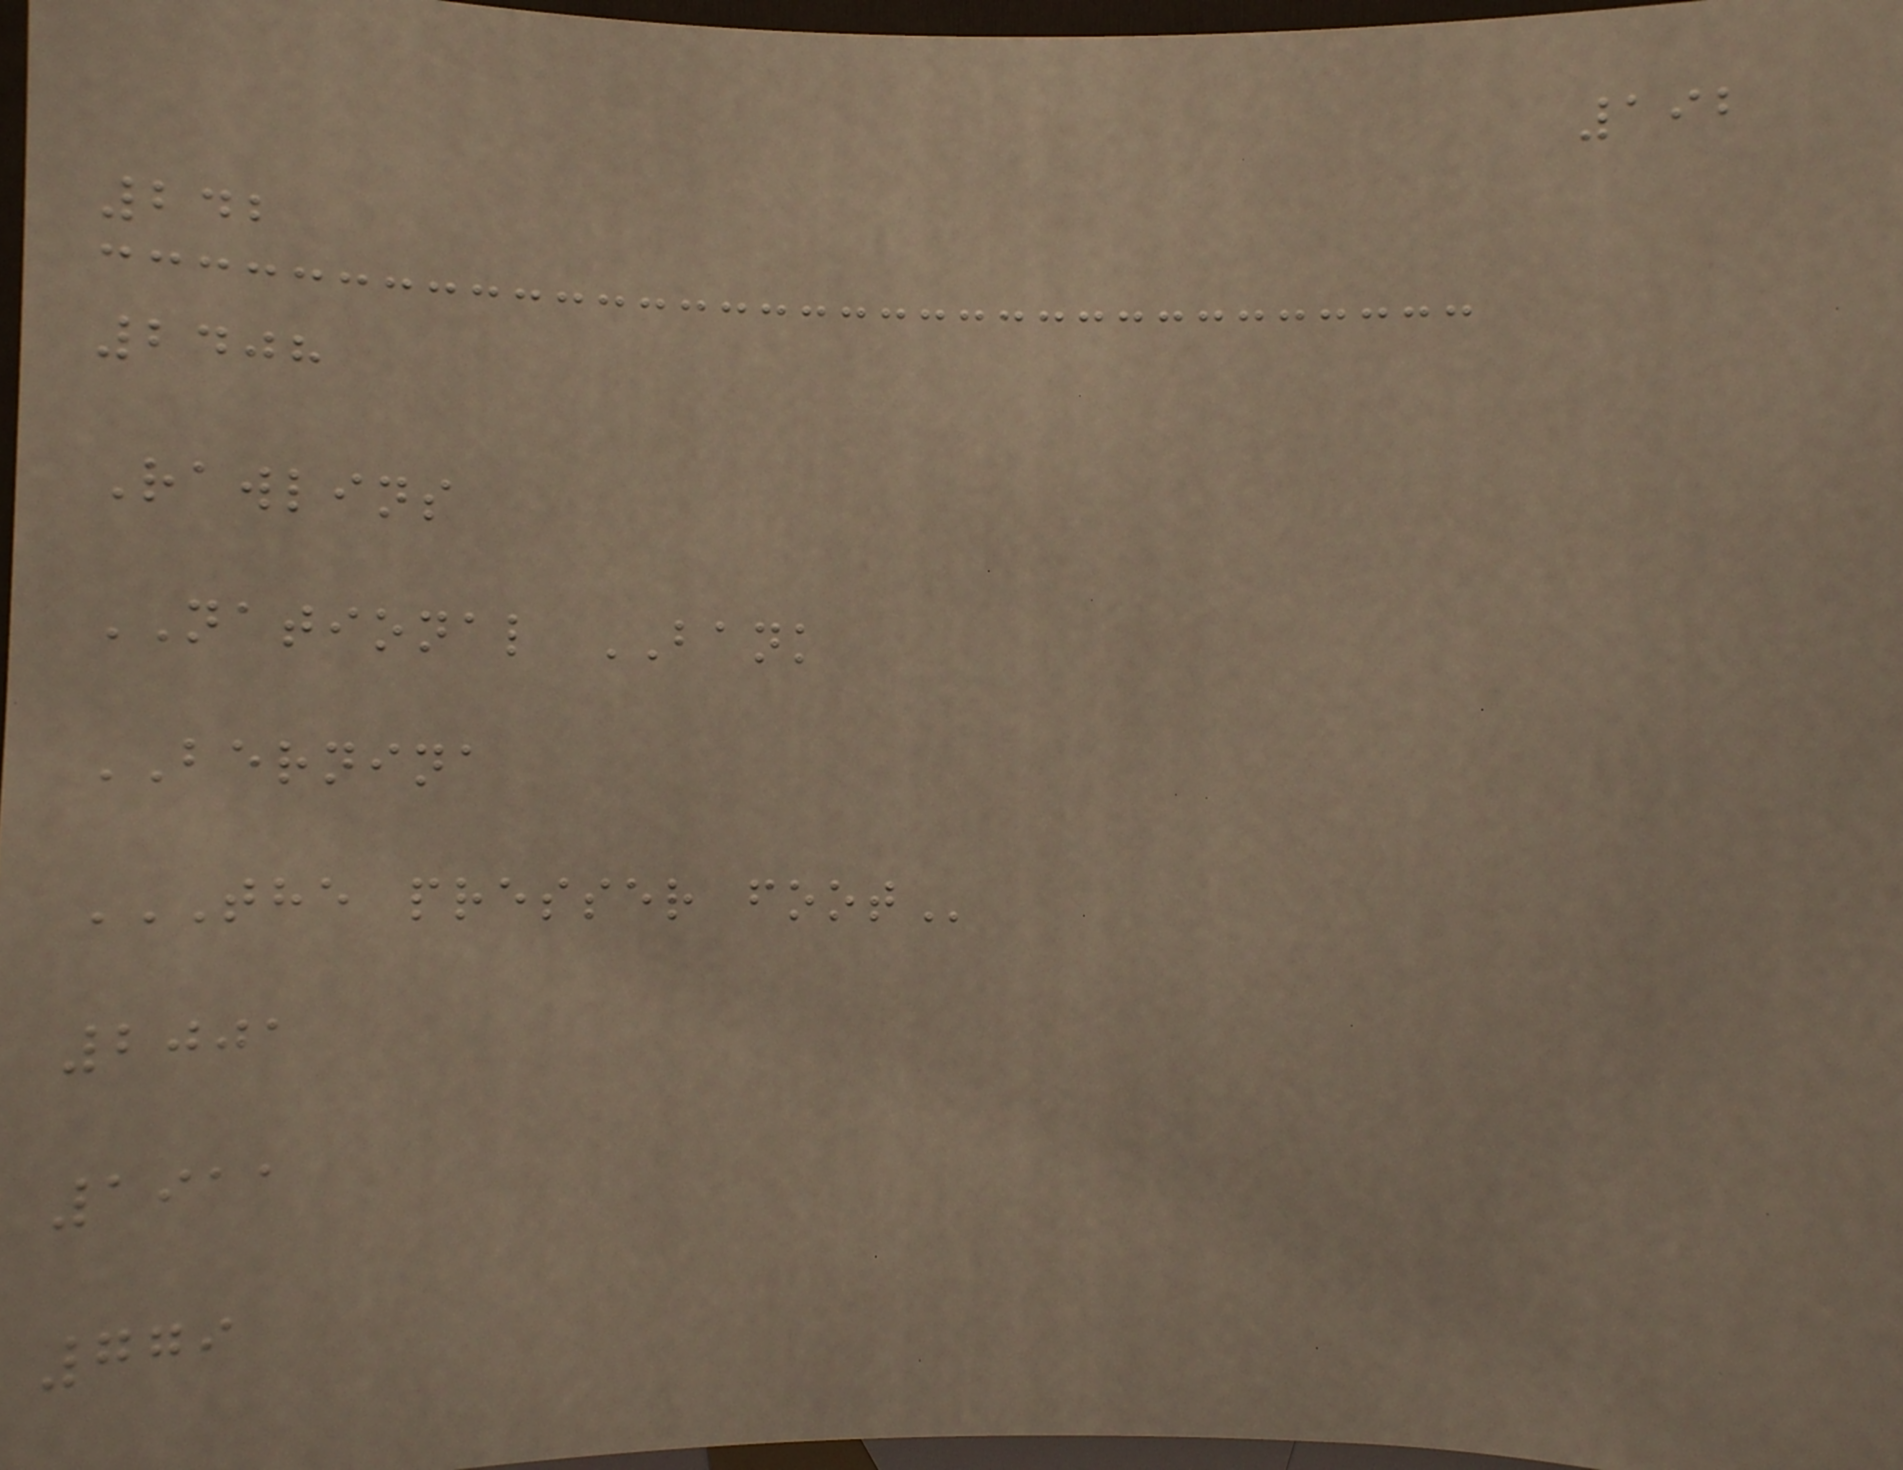192
242
2408
Rawlins
NATIONAL BANK
BERNINA
THE PRESSER FOOT
2001
1911
779
